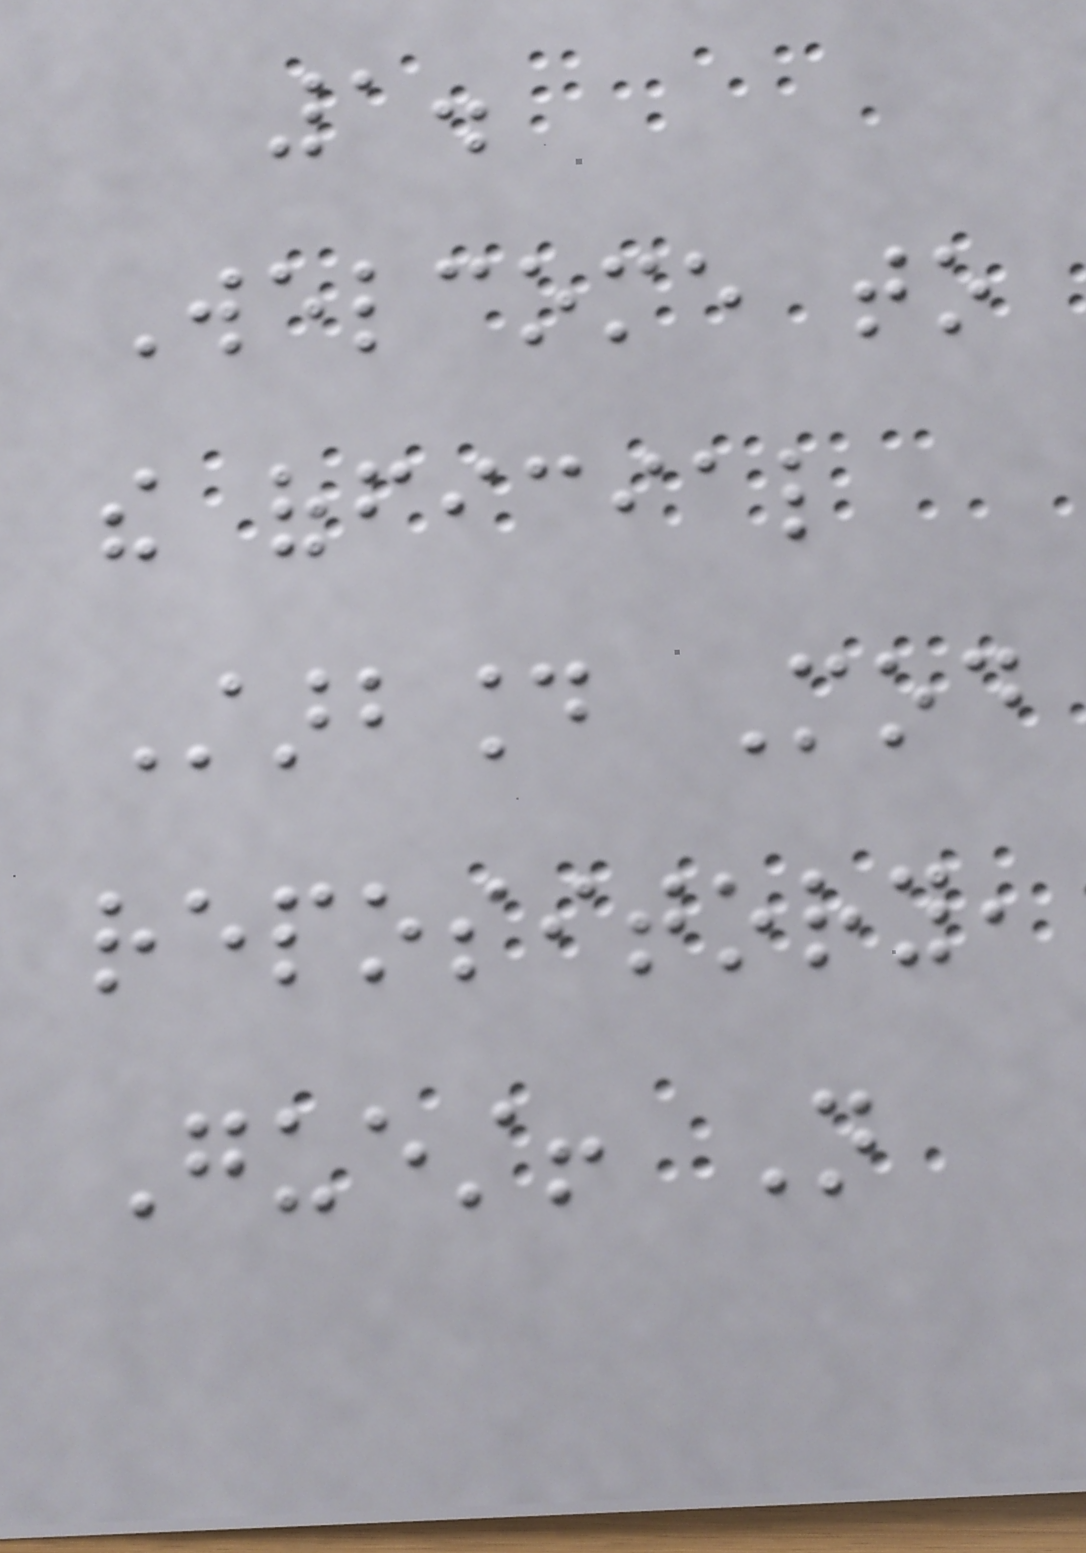1.
Welcome to
the official
Starbound Mod
repository,
Guest! Not
